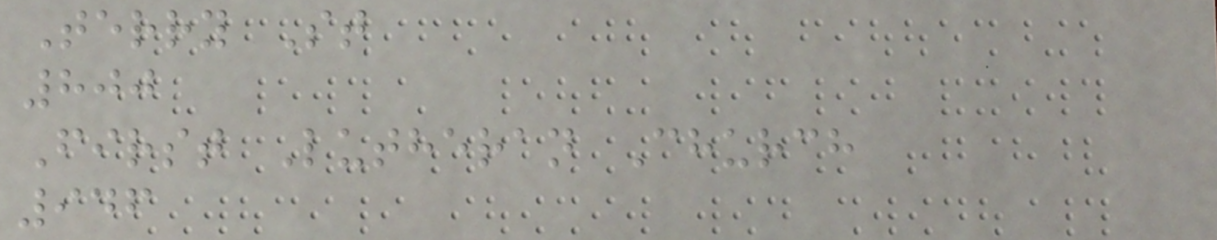Terry St
800
First Lutheran Church
946
